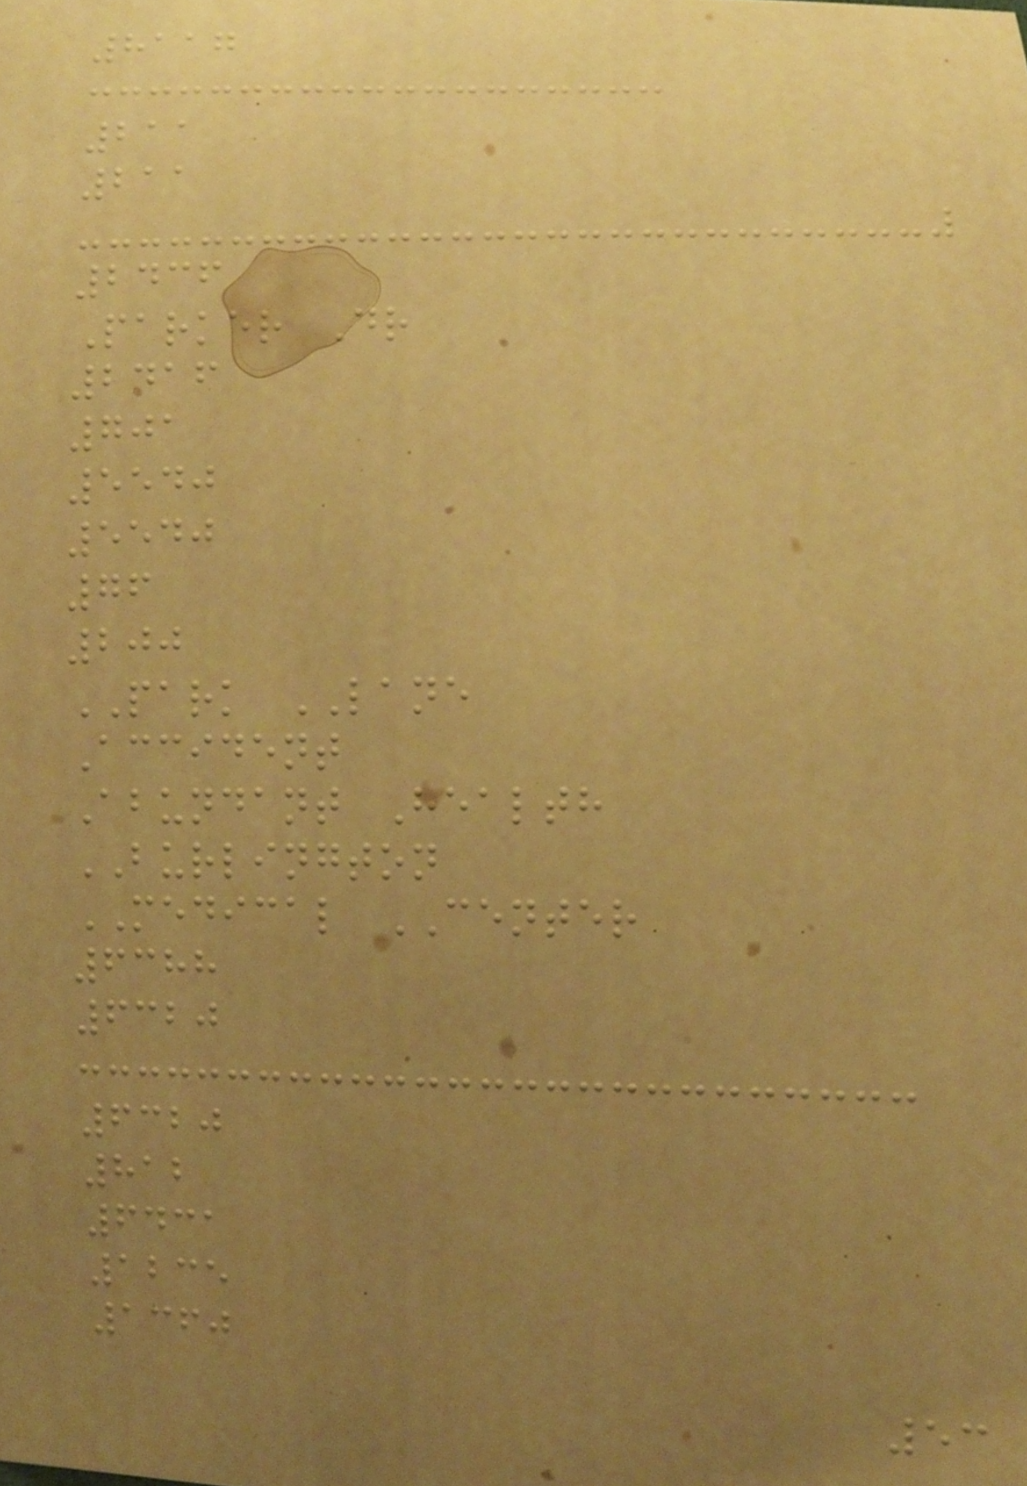8117
211
211
2436
Parker Dr
2416
701
5540
5540
76
200
PARK LANE
Accident
Abundant Health
BURLINGTON
MEDICAL CENTER
6388
6320
6320
812
6431
1235
1360
53
